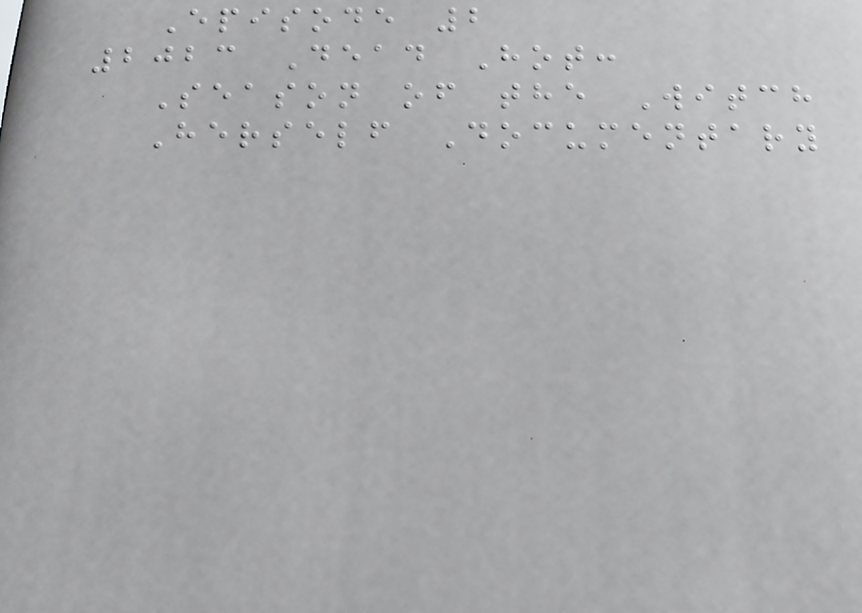Episode 2
2023 Dead Hot:
Season of the Witch
Herself Documentary
